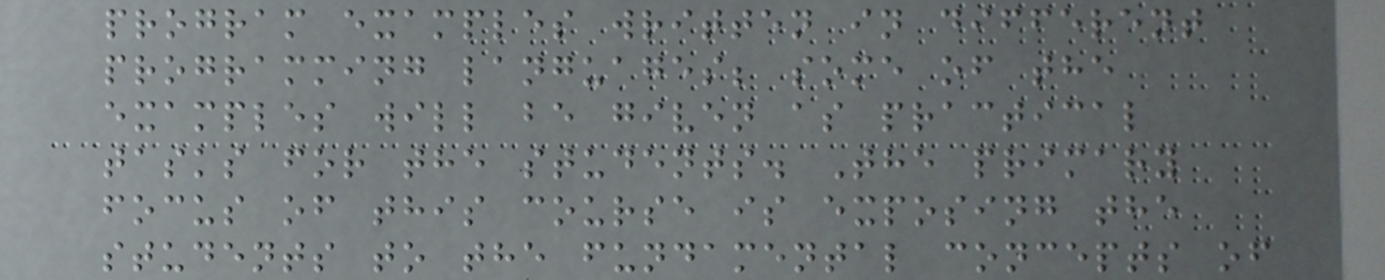program examples written in different
programming languages; some of the
examples will be given as practical
tasks for the students. The primary
focus of this course is exposing the
students to the fundamental concepts of
